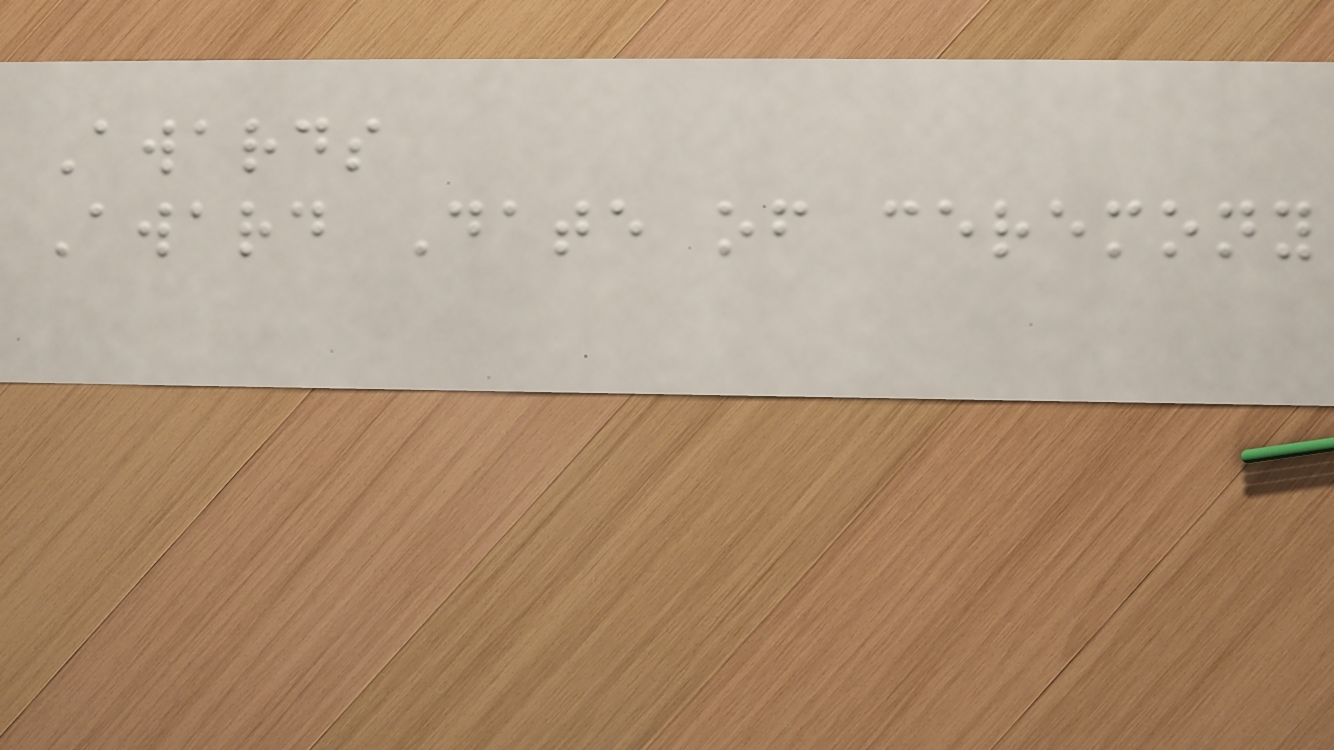Awards
Award Date of ceremony
